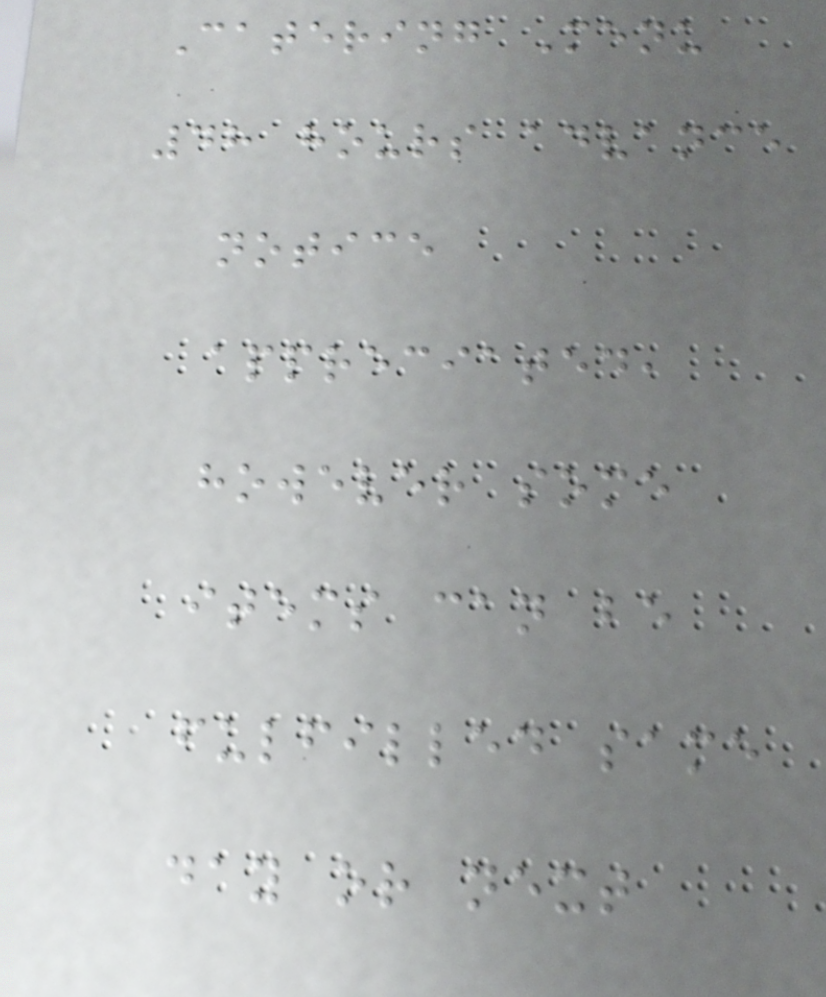Catering Menu
48 hours advance
notice
appreciated,
however some
items can be
fulfilled same
day or next
